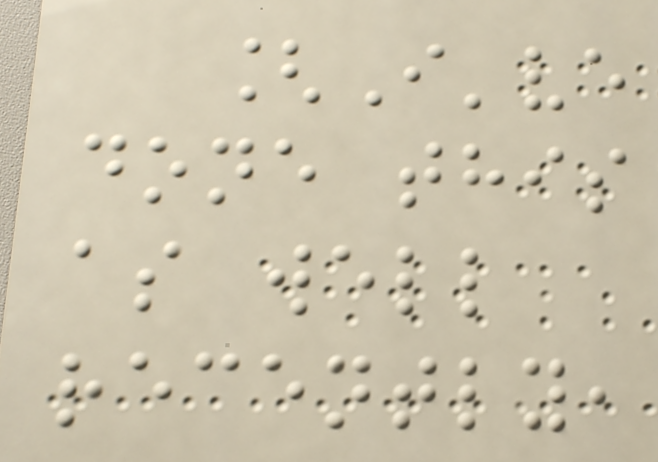[I've
done this
as well
recently,
